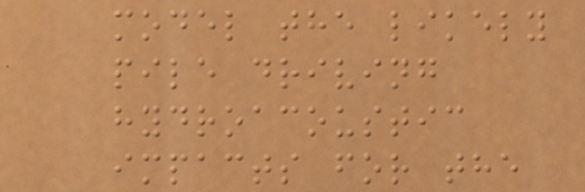model the likely
pile driving
hydroacoustic
impacts for the
